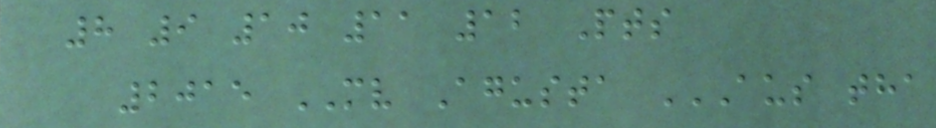8 9 10 11 12 Pts
2015 MV Agusta AUS THA
